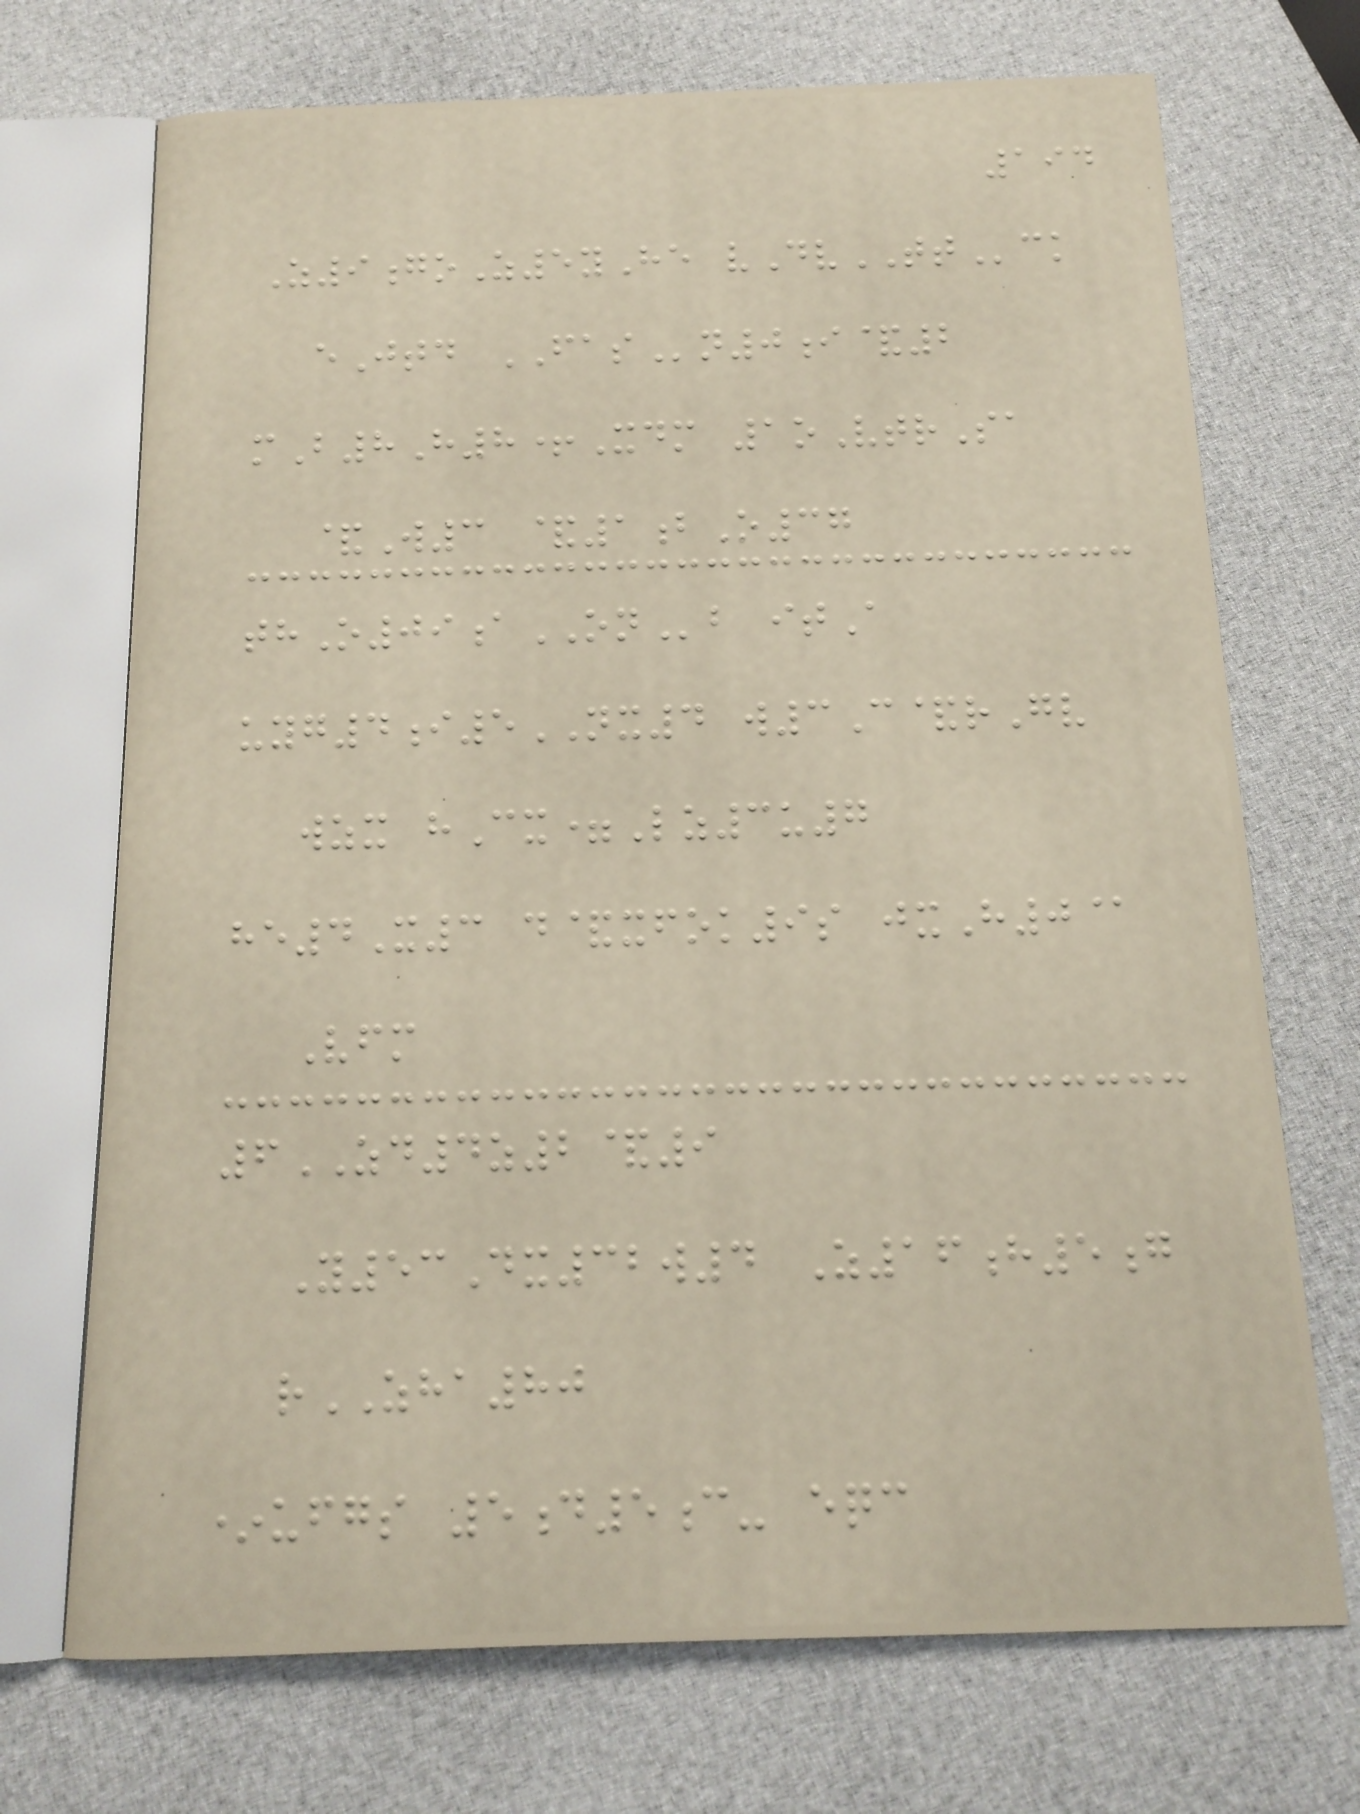194
Z9goZ5yHe vDvTTck
eJtd FASn0i&2
mB8H8+Xdm 1oVtrSa
&W3 &1bO37
thO09aONb itA
uyg4i5NX4 w3C&rGv
wzx hCx=Lz3u7
he4X3 d&xfok9s jxH0@
Vfm
6ZD4z2&9
Y53Dx32w4 Z16h5g
rZHA80
*ufgs 5d5c- eqc
